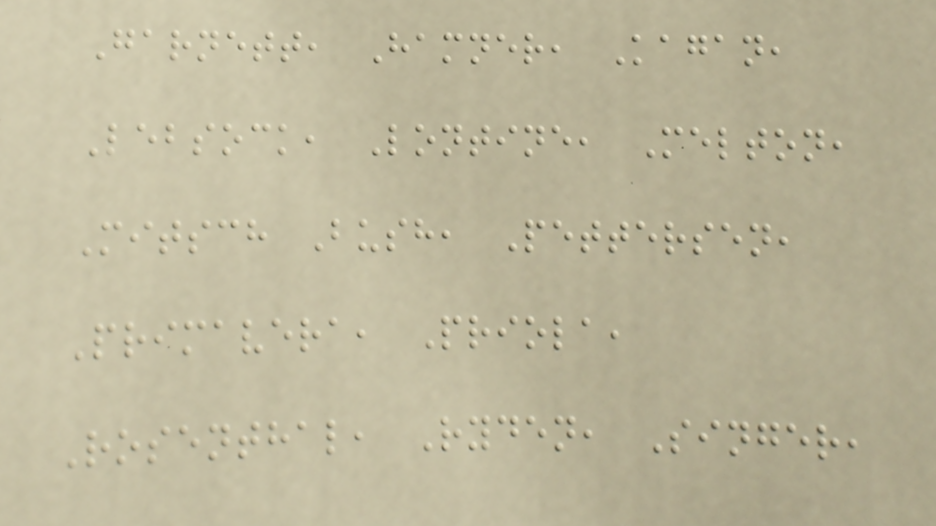Garnett, Hamner, Kagan,
Lebsock, Lontine, Melton,
Mitsch Bush, Pettersen,
Primavera, Priola,
Rosenthal, Ryden, Singer,
